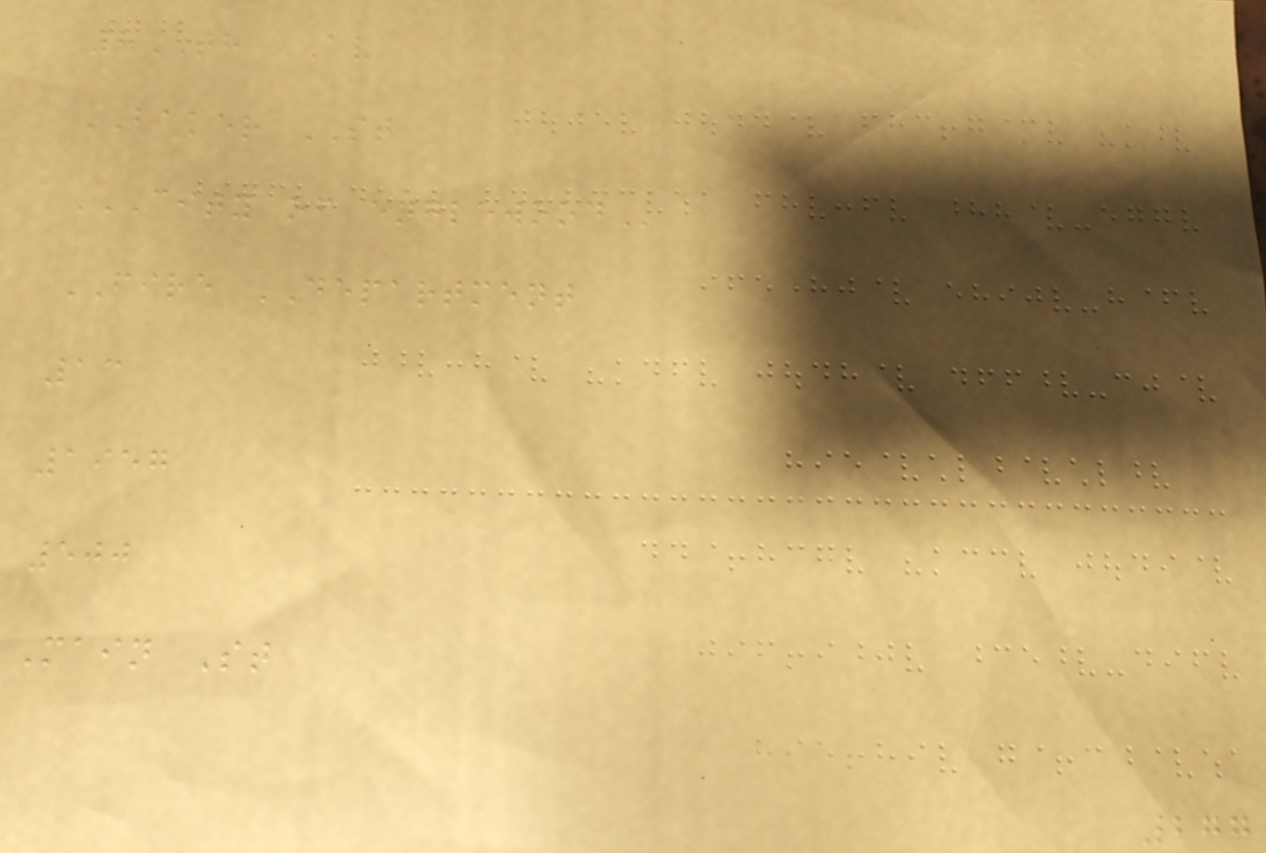8TH AV
BAKER ST
CITY OF ENGLEWOOD
FIRE DEPARTMENT
13
1957
500
Main St
277
